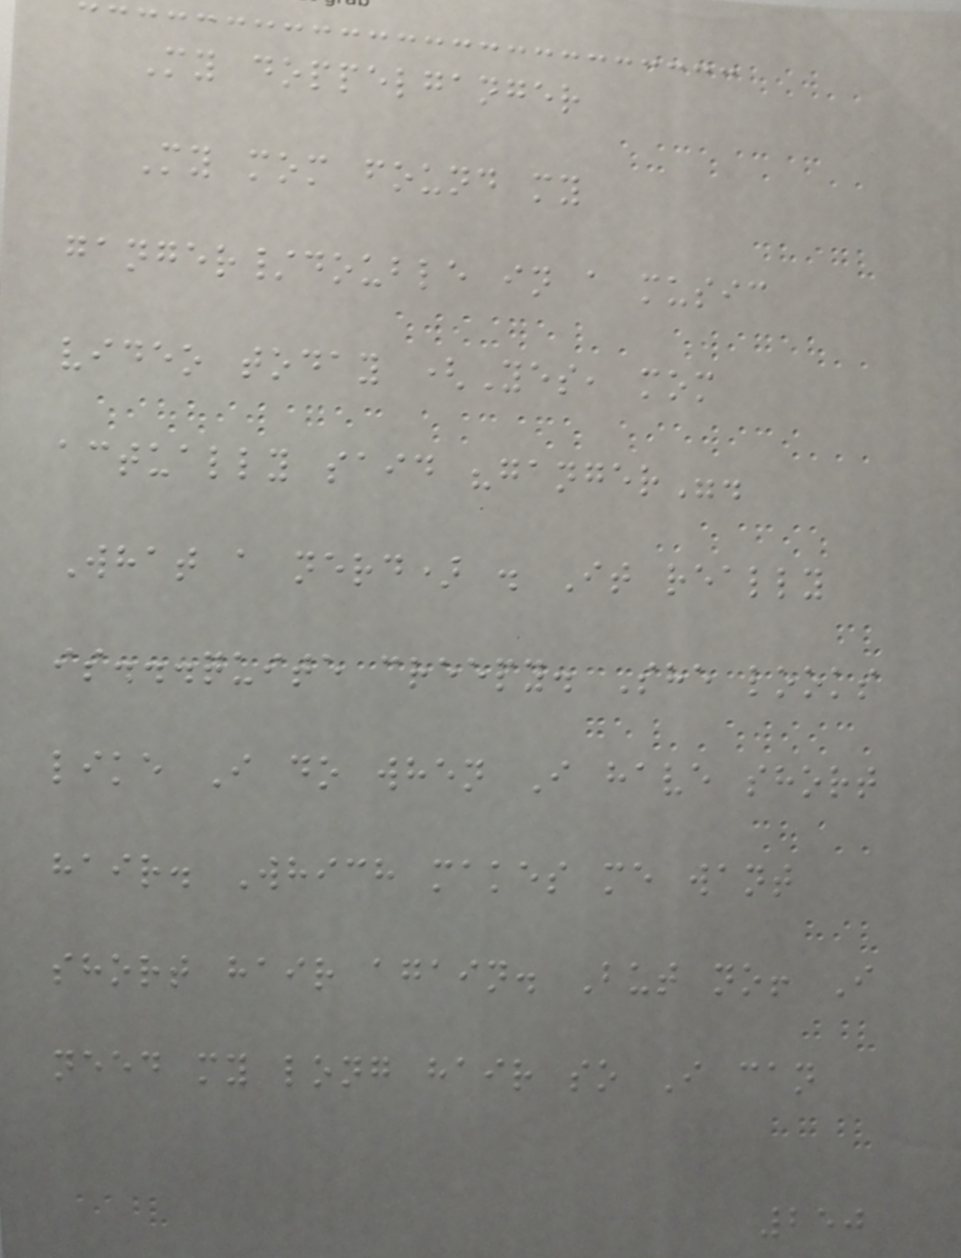My doppelganger
My mom found my
ganger/double in a music
video today (Yes, mom
actually said "ganger".
What a nerd) . It really
is...quite creepy. She looks
like I do when I have short
hair. Which makes me want
short hair again. But no! I
need my long hair so I can
250
